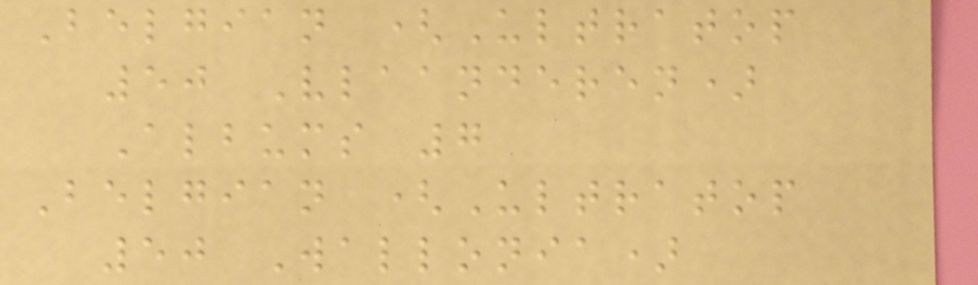Belgian (Ultratop
50 Vlaanderen)
Albums 7
Belgian (Ultratop
50 Wallonia)
